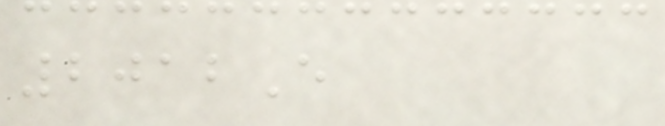2012E
